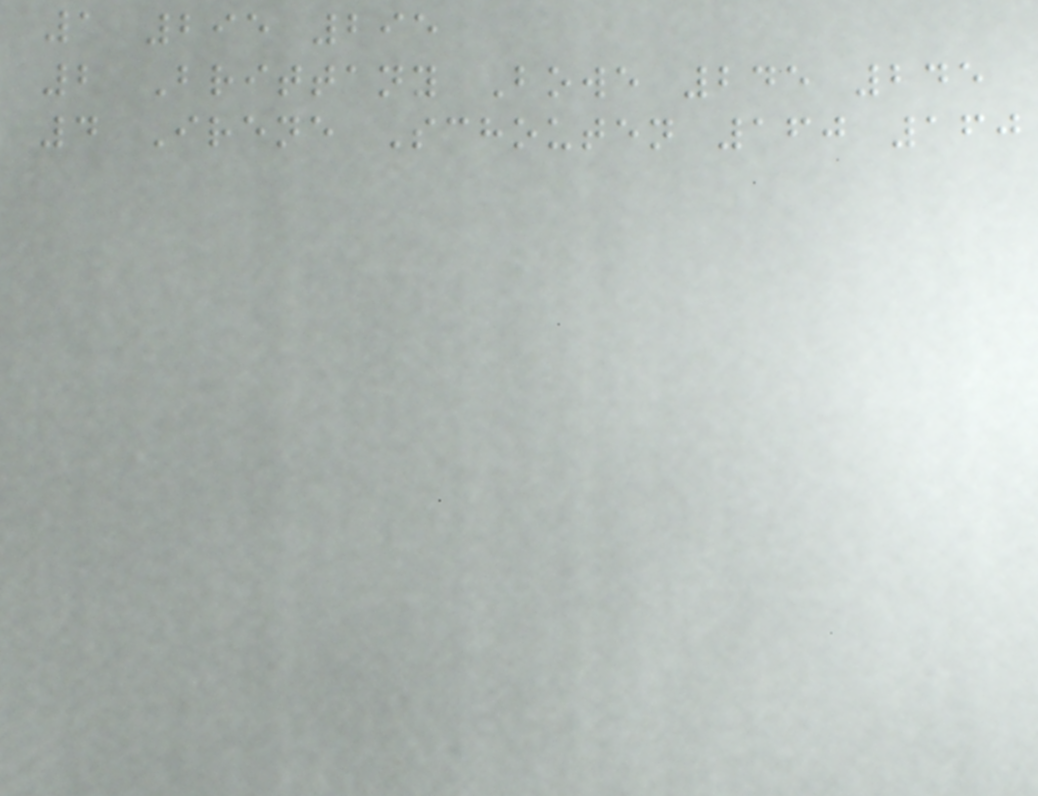1 295 295
2 Brittany Bowe 245 245
4 Irene Schouten 160 160
